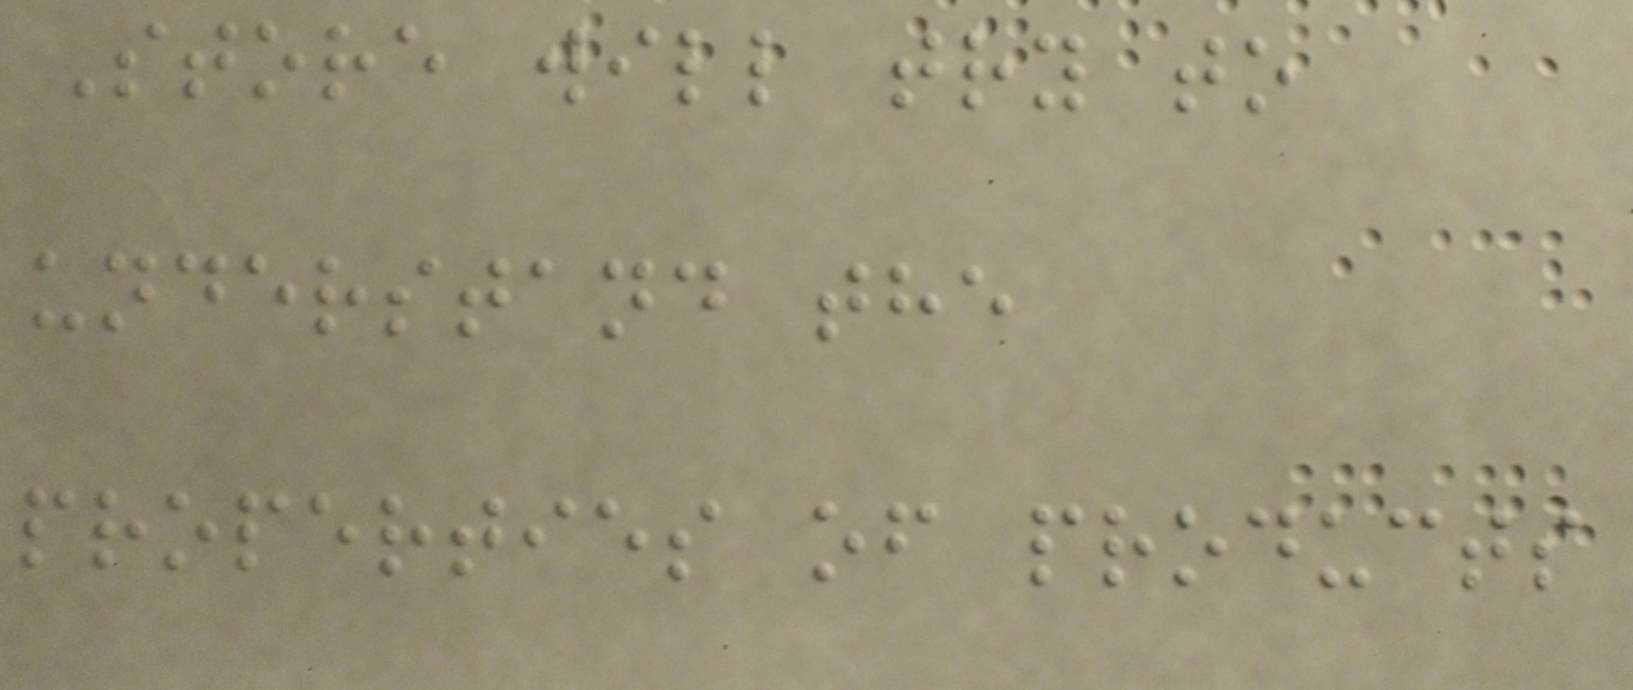Store will try to
understand the
properties of products
